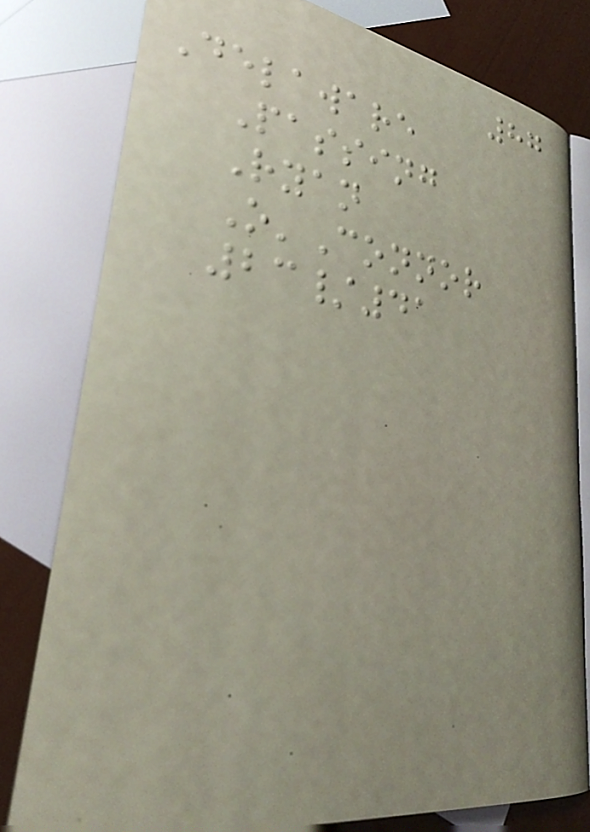87
Delaware
Passing
Ryan
O'Connor
23/41
